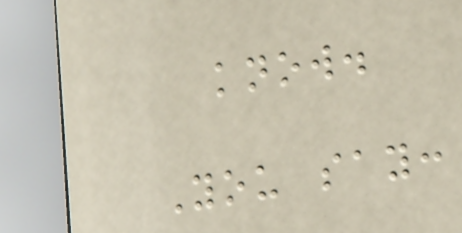know.
You say:
